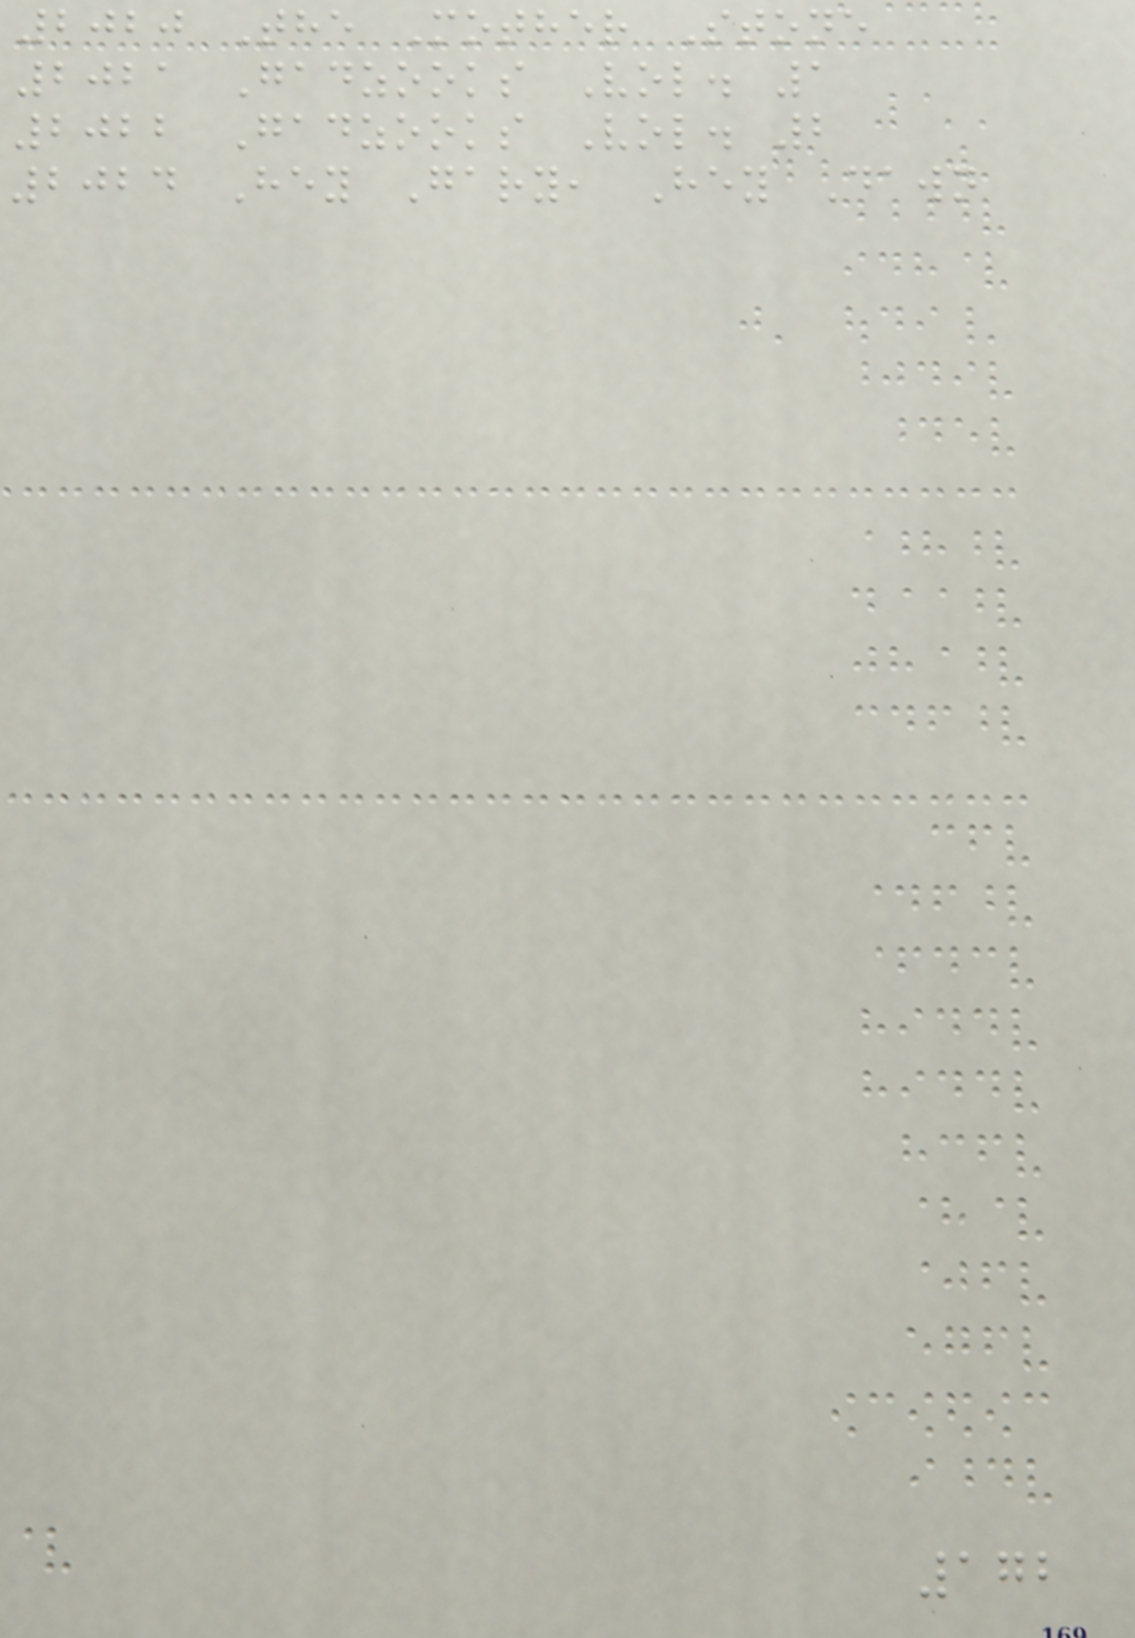2020 The Mother Stone
2021 Gadzooks Vol. 1
2022 Gadzooks Vol. 2
2024 Hey Gary, Hey Dawn
172
